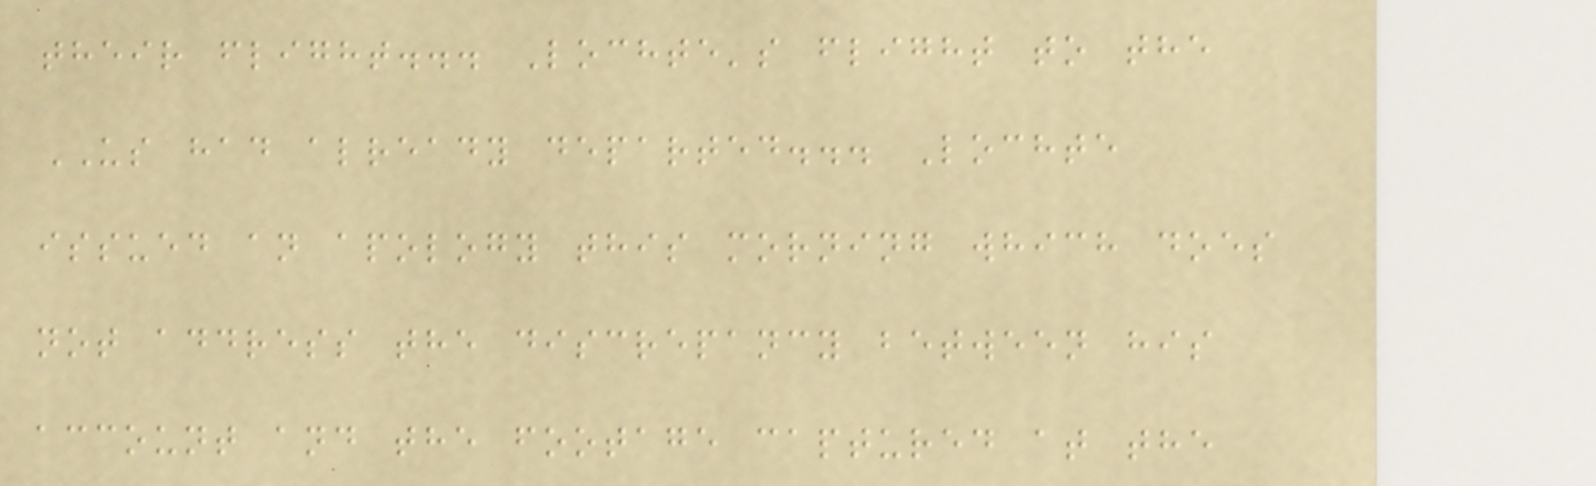their flight... Lochte's flight to the
US had already departed... Lochte
issued an apology this morning which does
not address the discrepancy between his
account and the footage captured at the
